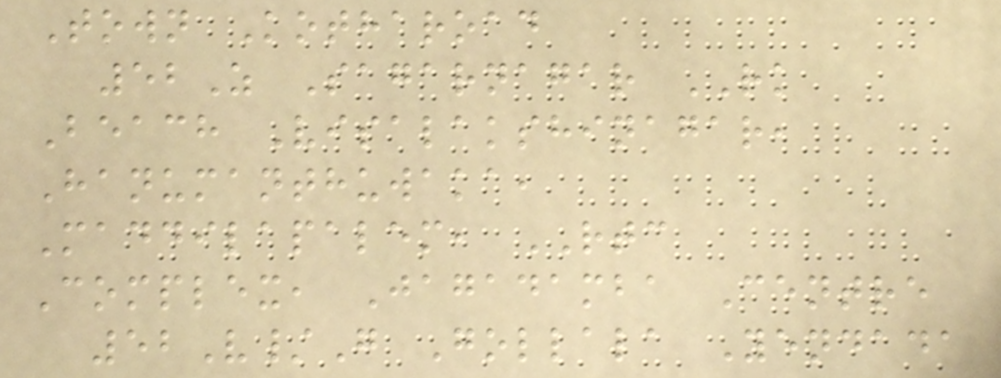Town Kotharoad
52Z Sagarnagar RK
Beach Visalakshinagar,
Hanumanthuwaka,
Maddilapalem, RTC
Complex, Jagadamba Centre
52V/G Gollala Yendada
